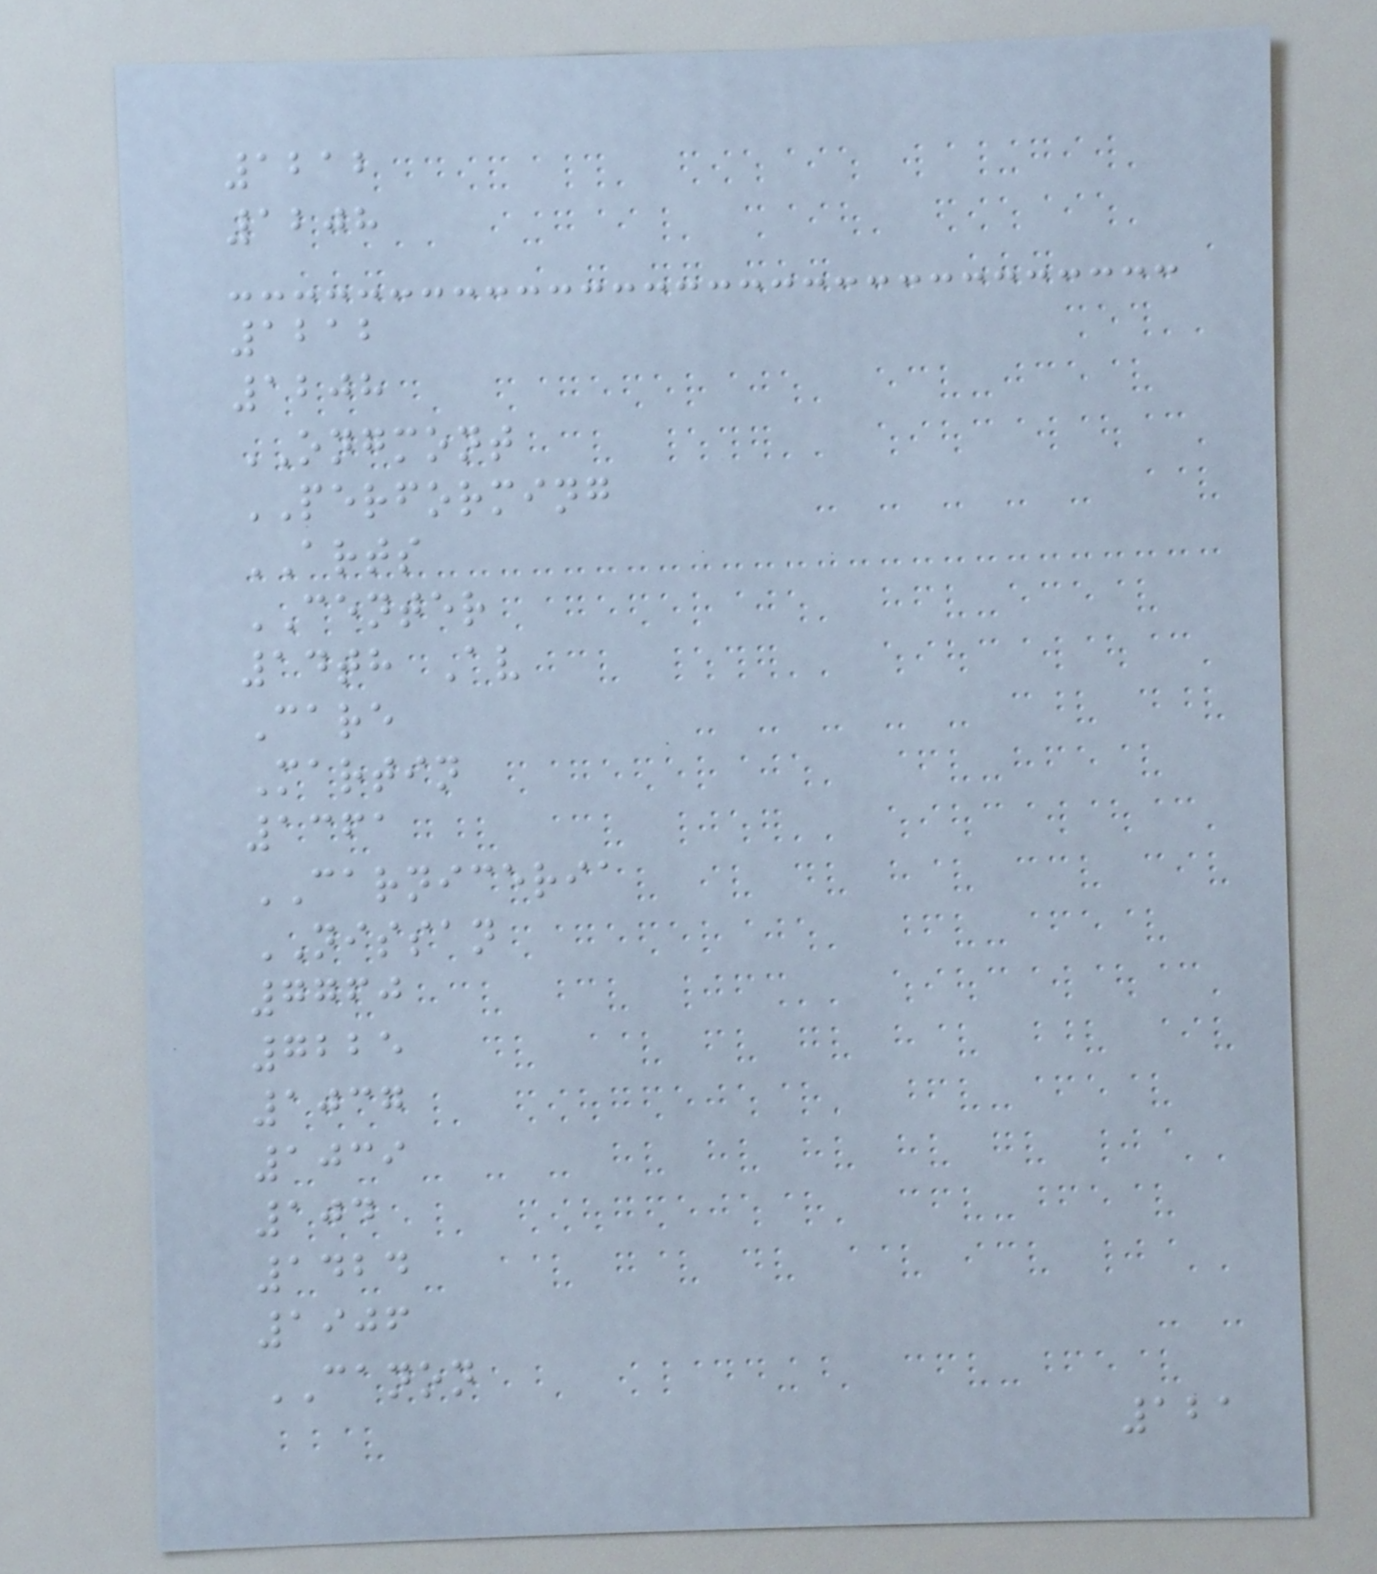1212
1208
1212
1208
ONGMONT
PERFORMING
ARTS
CENTER
14th Av
Care
Martin
1361
CARNICERIA
NISSAN
7760
7225
1037
1039
104
1424
1906
CANON
121
